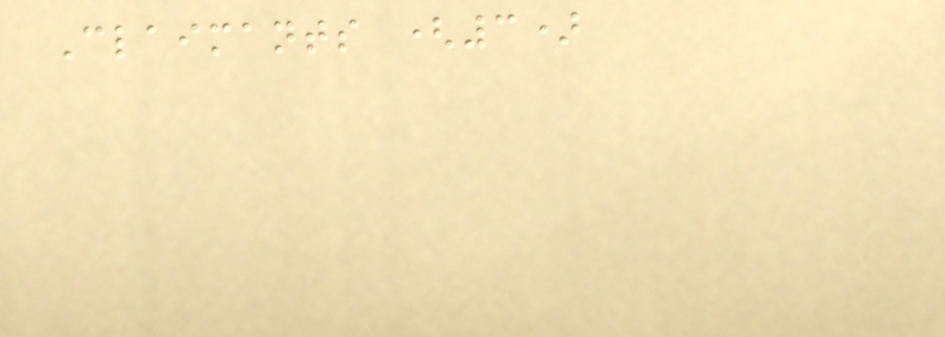Claimants (3)
